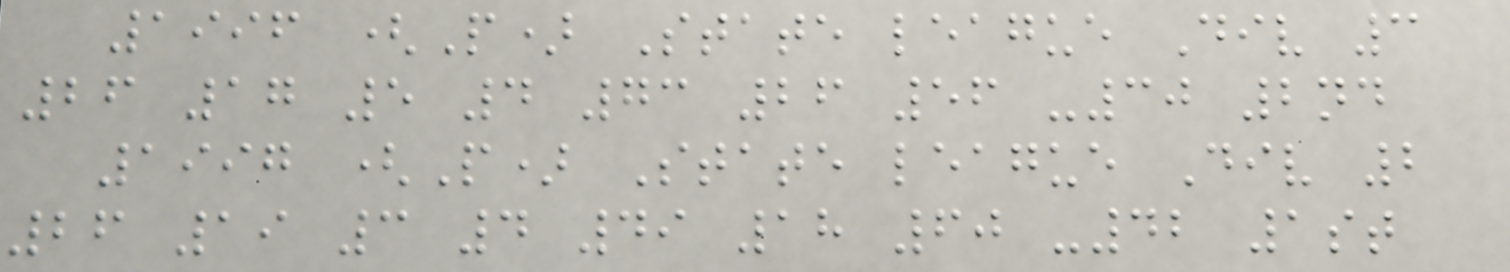1996 (P) State league Div 3
26 17 5 4 73 26 56 -30 2nd
1997 (P) State league Div 2
26 19 3 4 49 18 60 -42 1st
